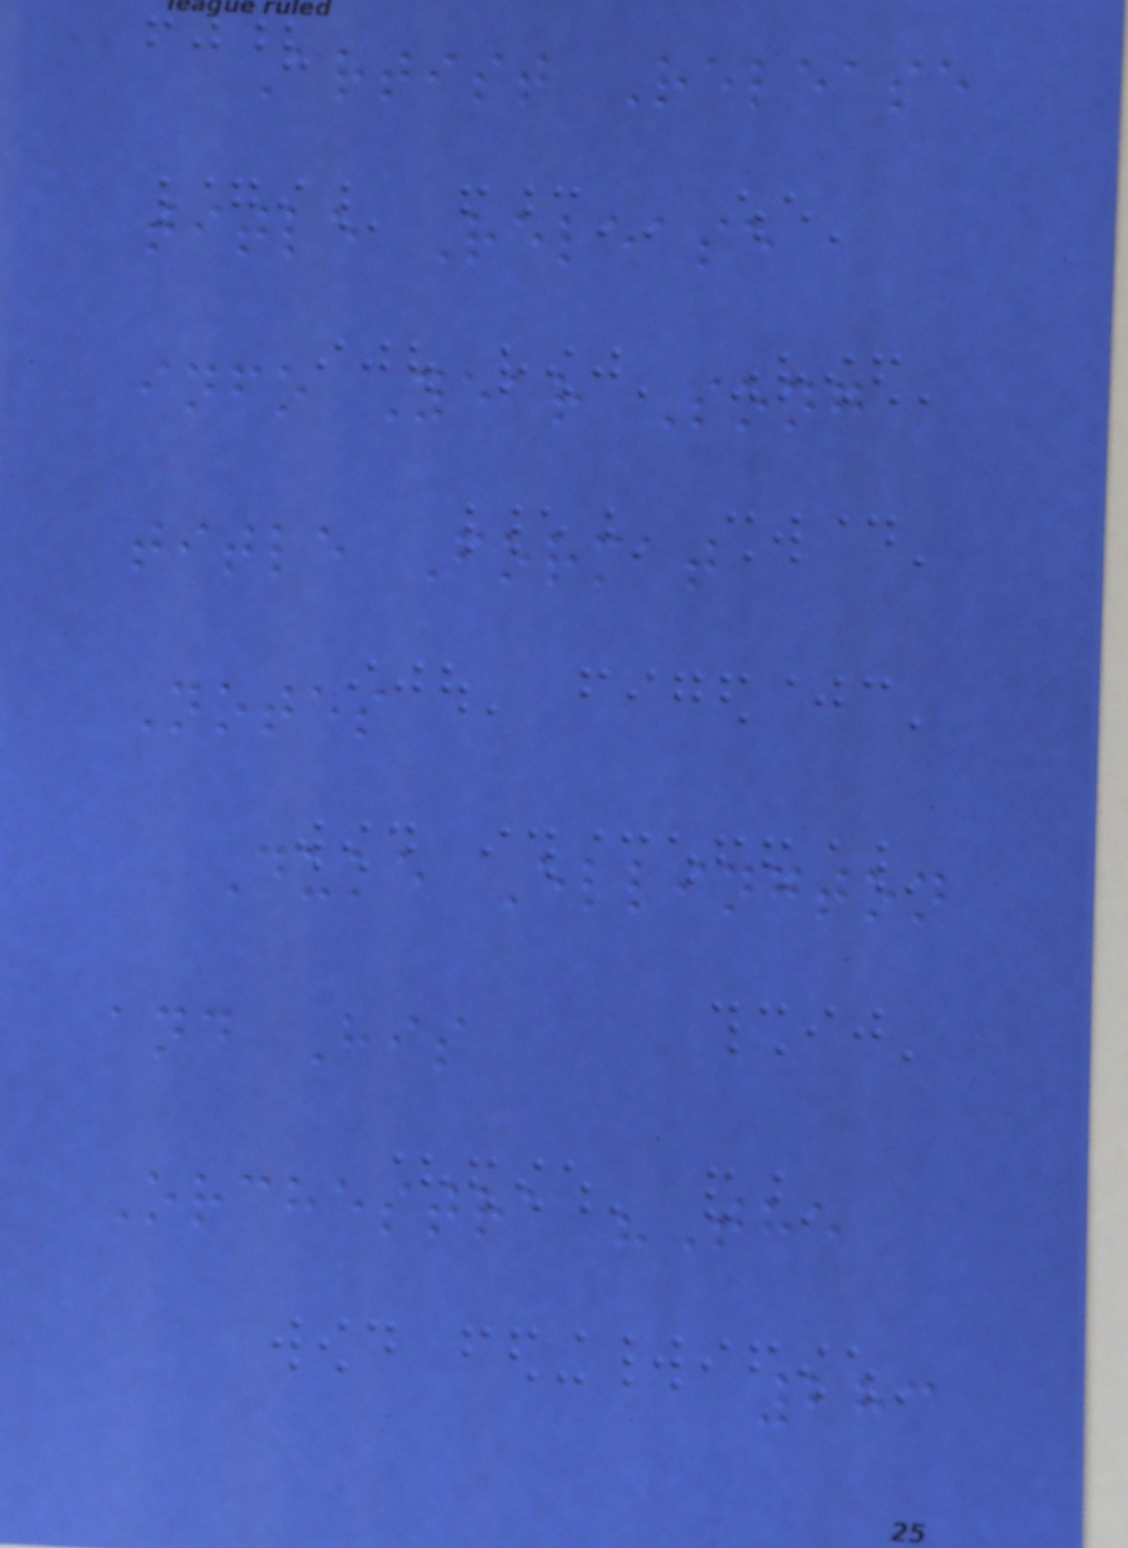Artist Release
title Release
info Year Song
title Format
Notes
Duke Ellington
and His
Orchestra "The
283
